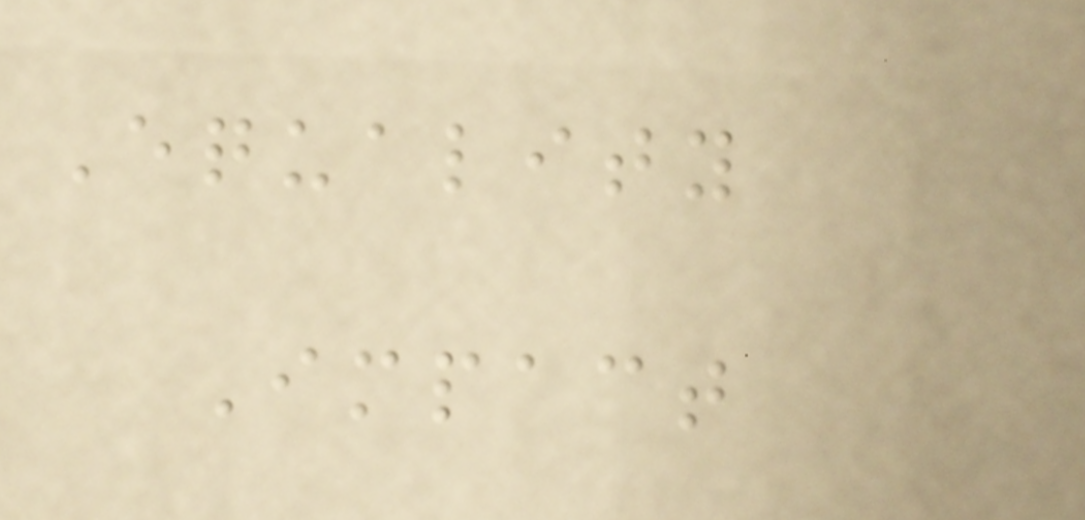Equality
Impact
